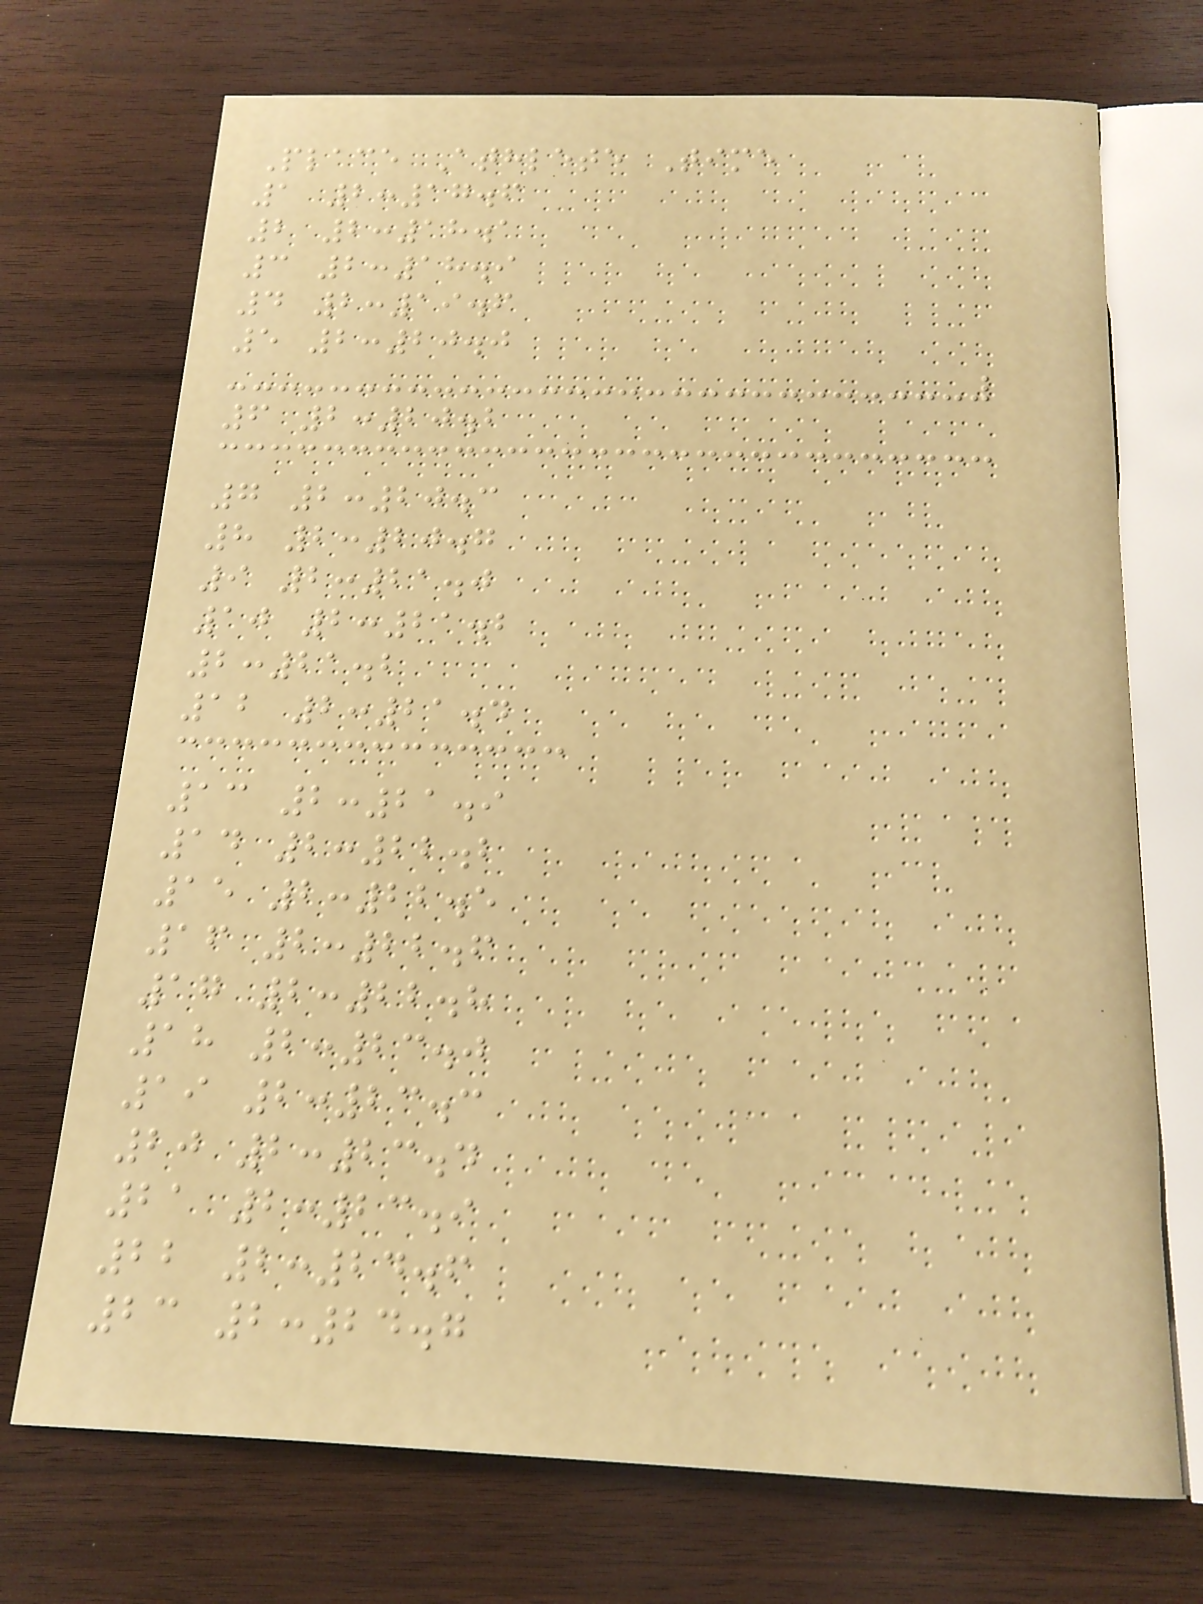Place Athlete Time
1 2:17.6
2 2:18.1
3 2:18.9
4 2:19.6
5 2:20.0
6 2:20.2
7 2:20.3
8 2:20.7
9 2:21.0
10 2:21.2
2:21.2
12 2:21.4
13 2:21.9
14 2:22.2
15 2:22.5
16 2:22.6
17 2:22.8
18 2:23.0
19 2:23.3
20 2:23.4
21 2:23.9
22 2:24.6
23 2:24.7
